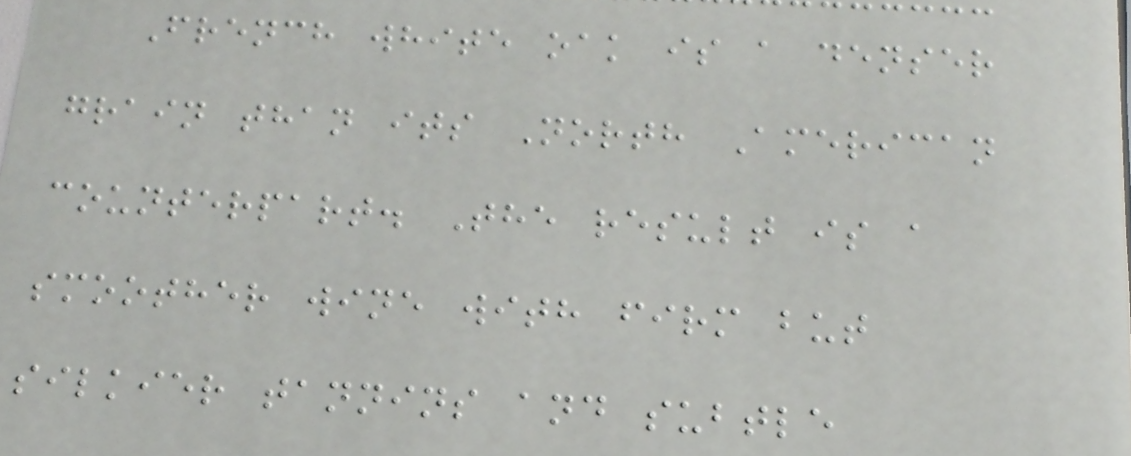French white oak is a denser
grain than its North American
counterpart. The result is a
smoother wine with firm but
silkier tannins and subtle
